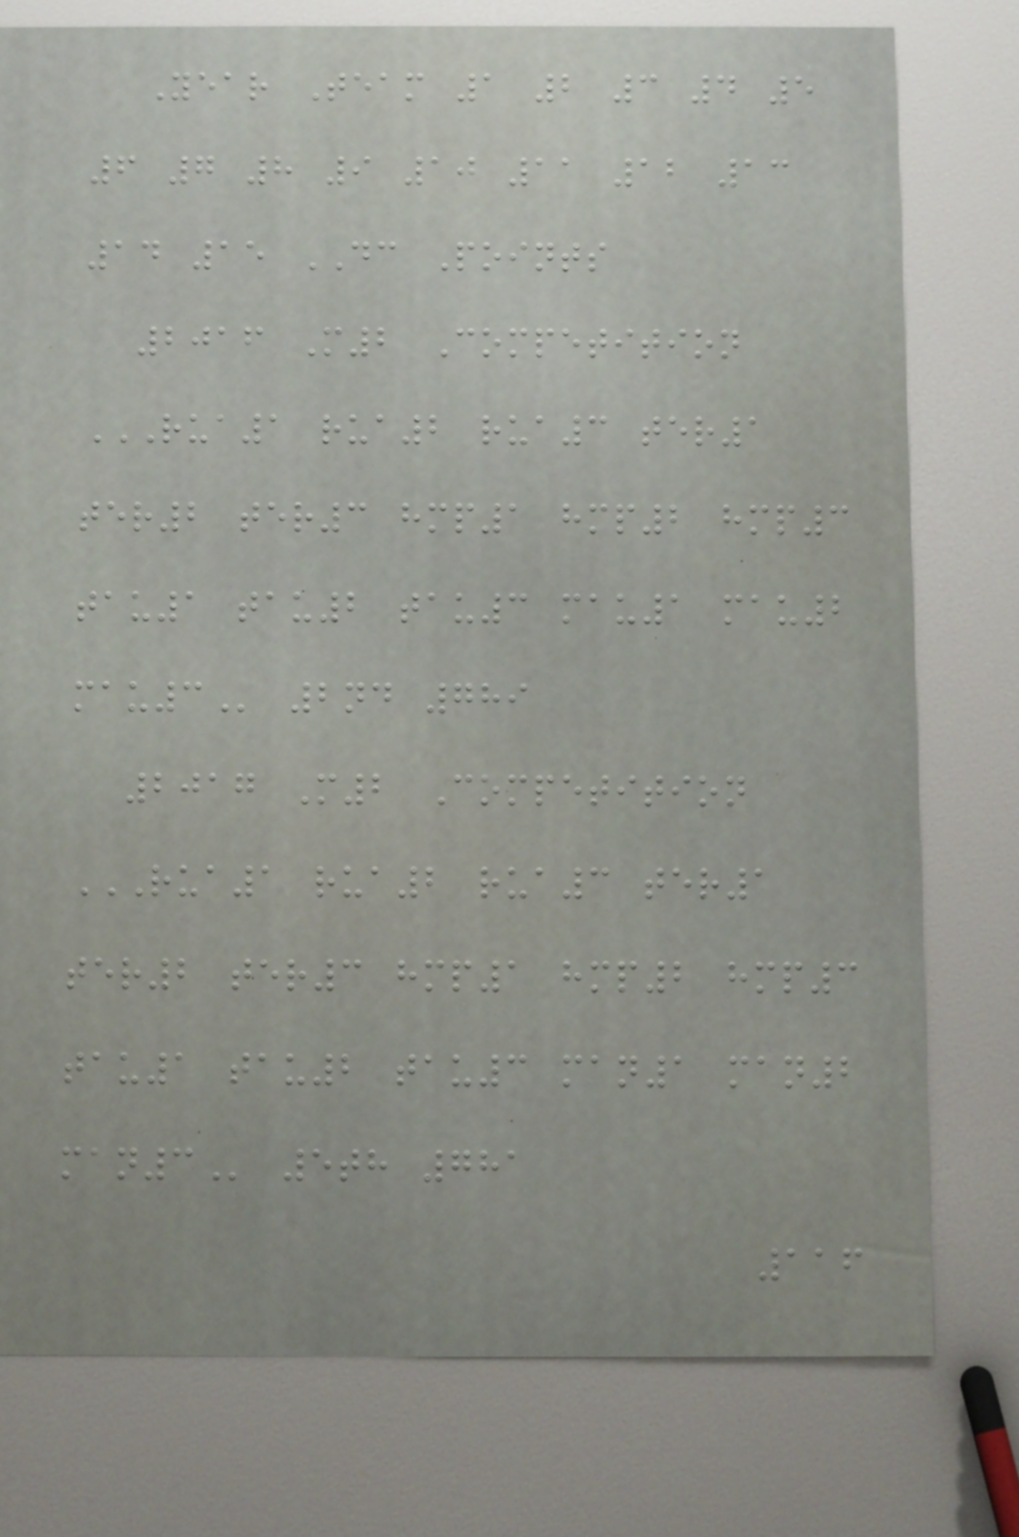Year Team 1 2 3 4 5
6 7 8 9 10 11 12 13
14 15 DC Points
2016 M2 Competition
RUA1 RUA2 RUA3 TER1
TER2 TER3 HMP1 HMP2 HMP3
TAU1 TAU2 TAU3 MAU1 MAU2
MAU3 2nd 789
2017 M2 Competition
RUA1 RUA2 RUA3 TER1
TER2 TER3 HMP1 HMP2 HMP3
TAU1 TAU2 TAU3 MAN1 MAN2
MAN3 5th 781
116
